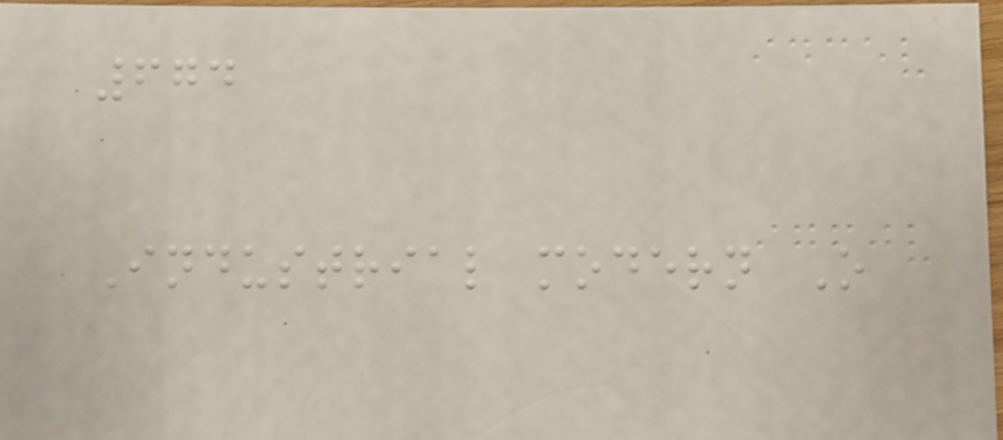674
Industrial modern O
